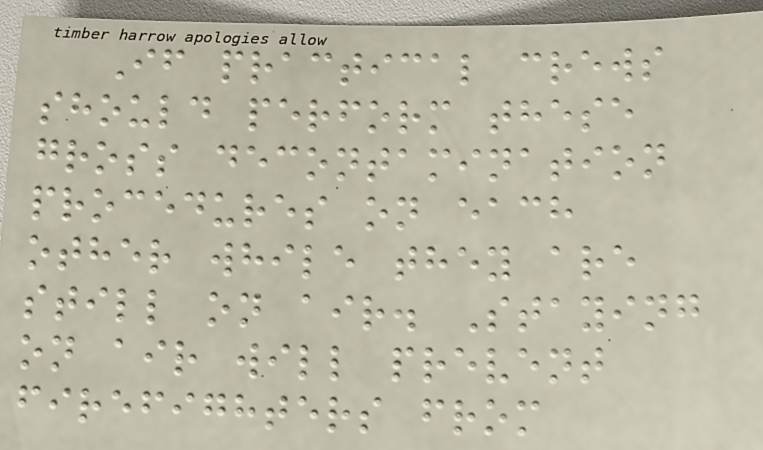If practical crews
should perform these
gross decontamination
procedures on each
other while they are
still on air. Staying
on air will prevent
firefighters from
